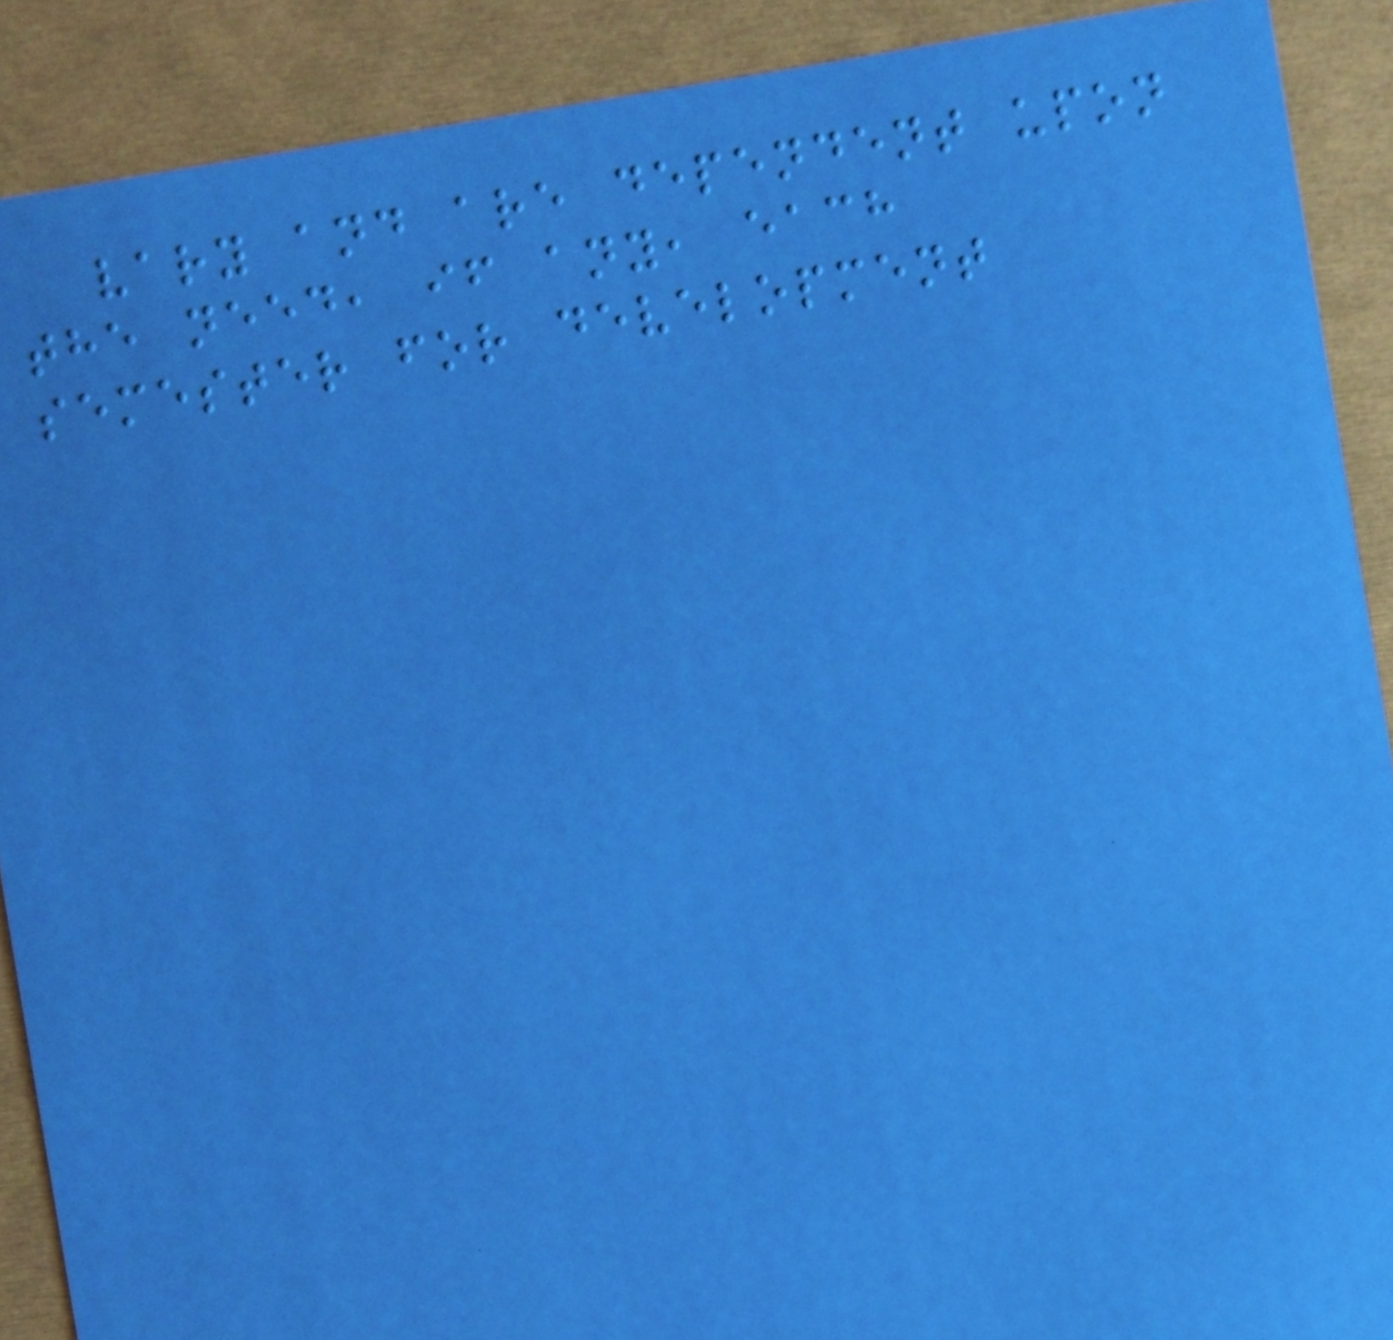vary and are dependent upon
the need, if any, each
semester for development
